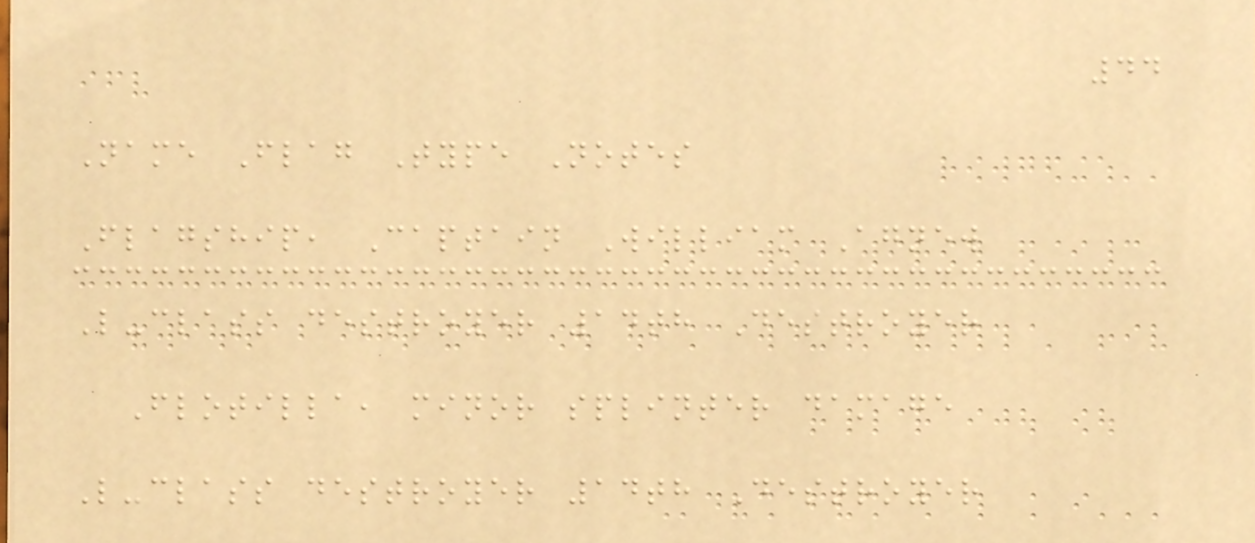44
Name Flag Type Notes
Flagship, Captain William Agnew
L-class destroyer 14th Destroyer
Flotilla, minor splinter damage
L-class destroyer 14th Destroyer
